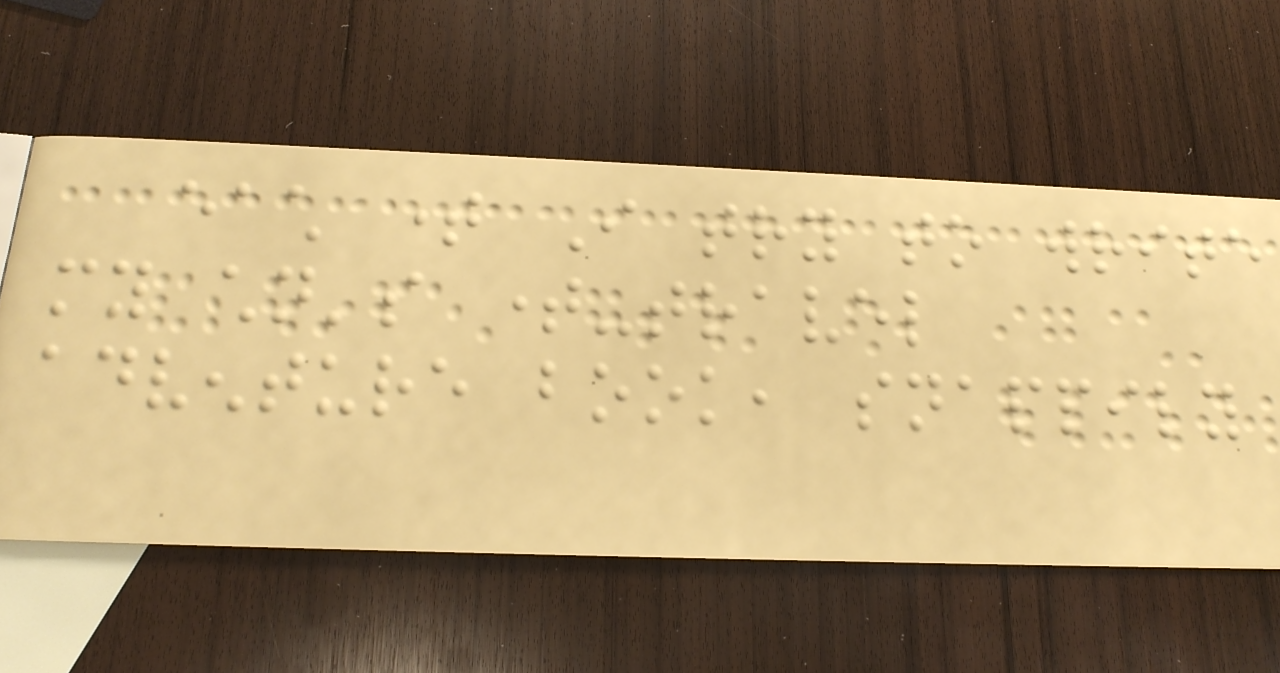each time I try to write
my children's time-travel
adventure book, snappily
